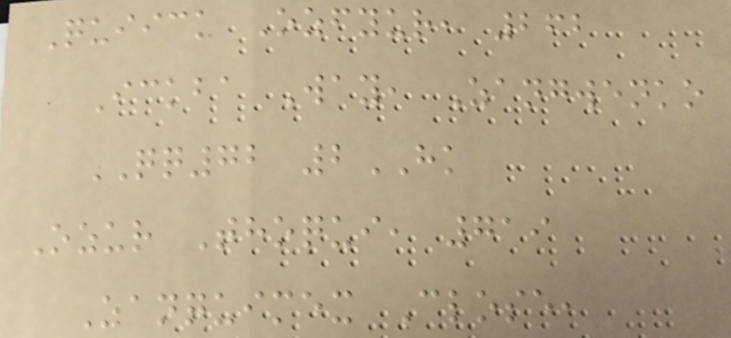Quiick Ozfyur, 262
Ickba Way, Zangwenko
QQ72 2HK
Ozur Thoqui, 719
Zanquimex Close,
